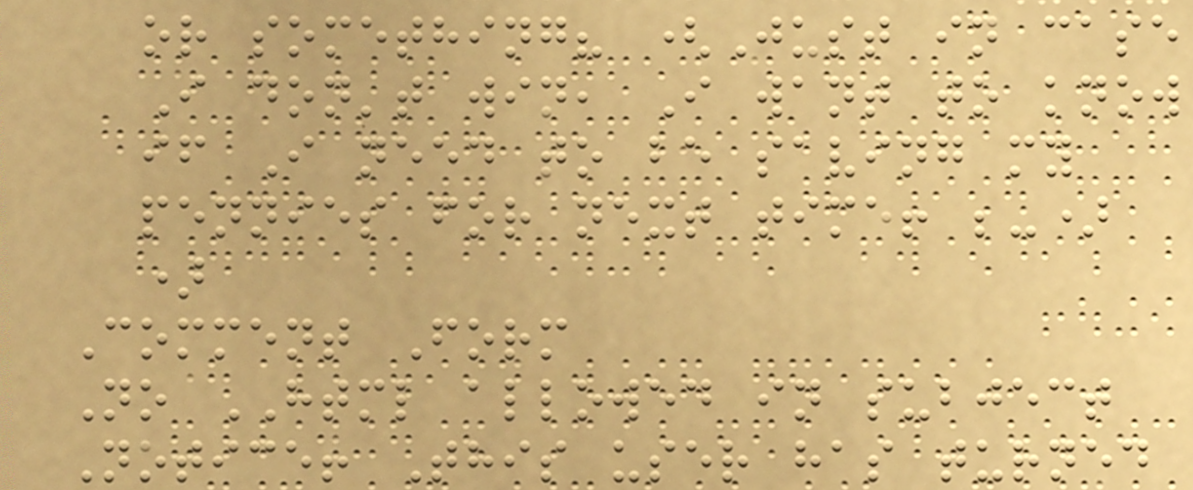or something? (Just in case
I don't win, I want to know
if I need to be saving my
pennies for next time! ;-)
)
Comment Form
No HTML allowed in subject
Notice! This user has turned
